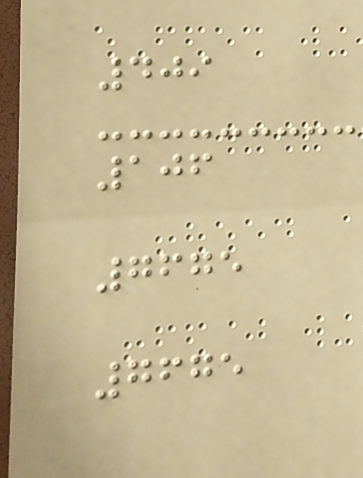409
106
7675
7675
